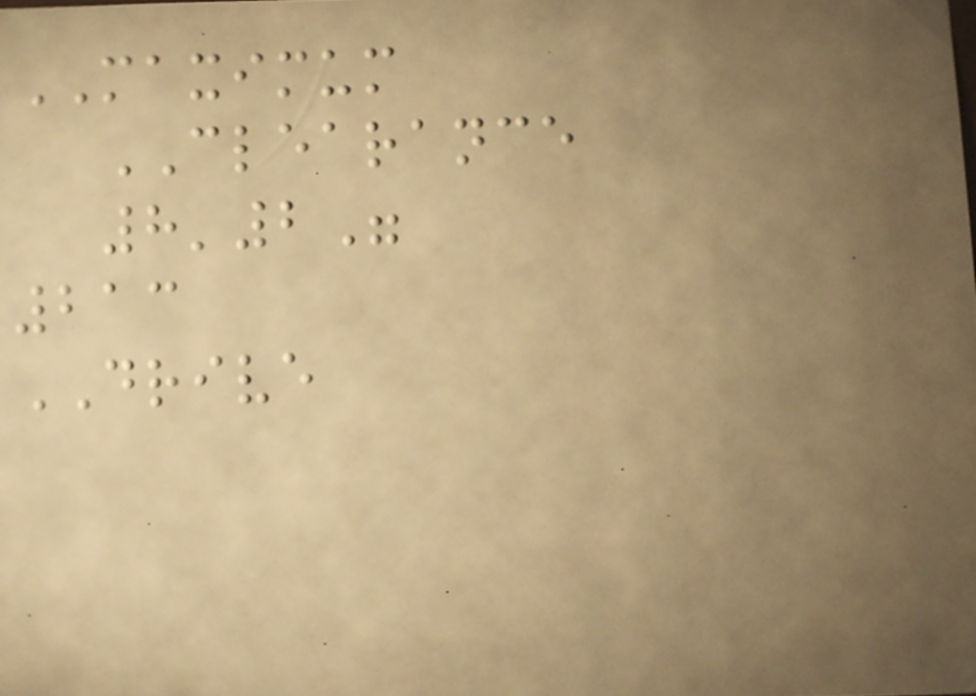MAXIMUM
CLEARANCE
8'2"
213
DRIVE
